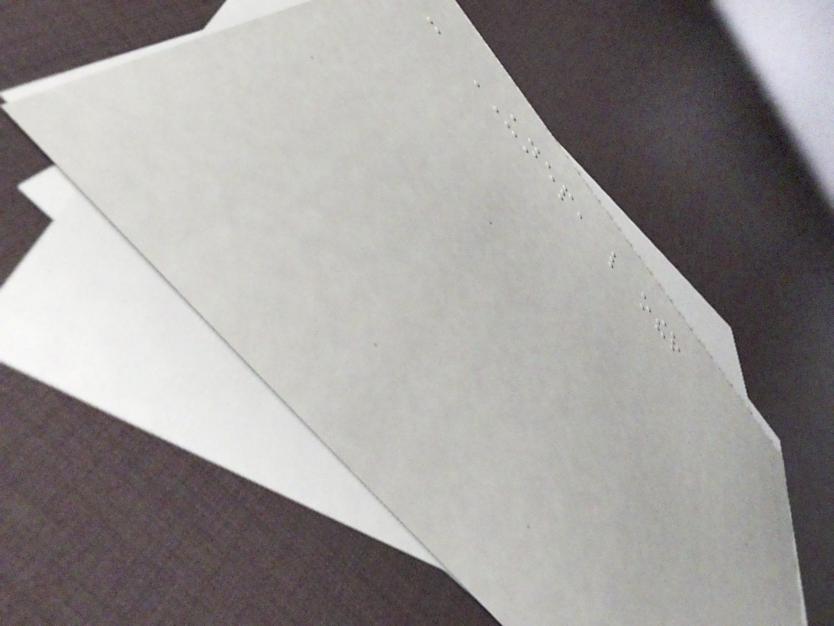- UNEP, like other
